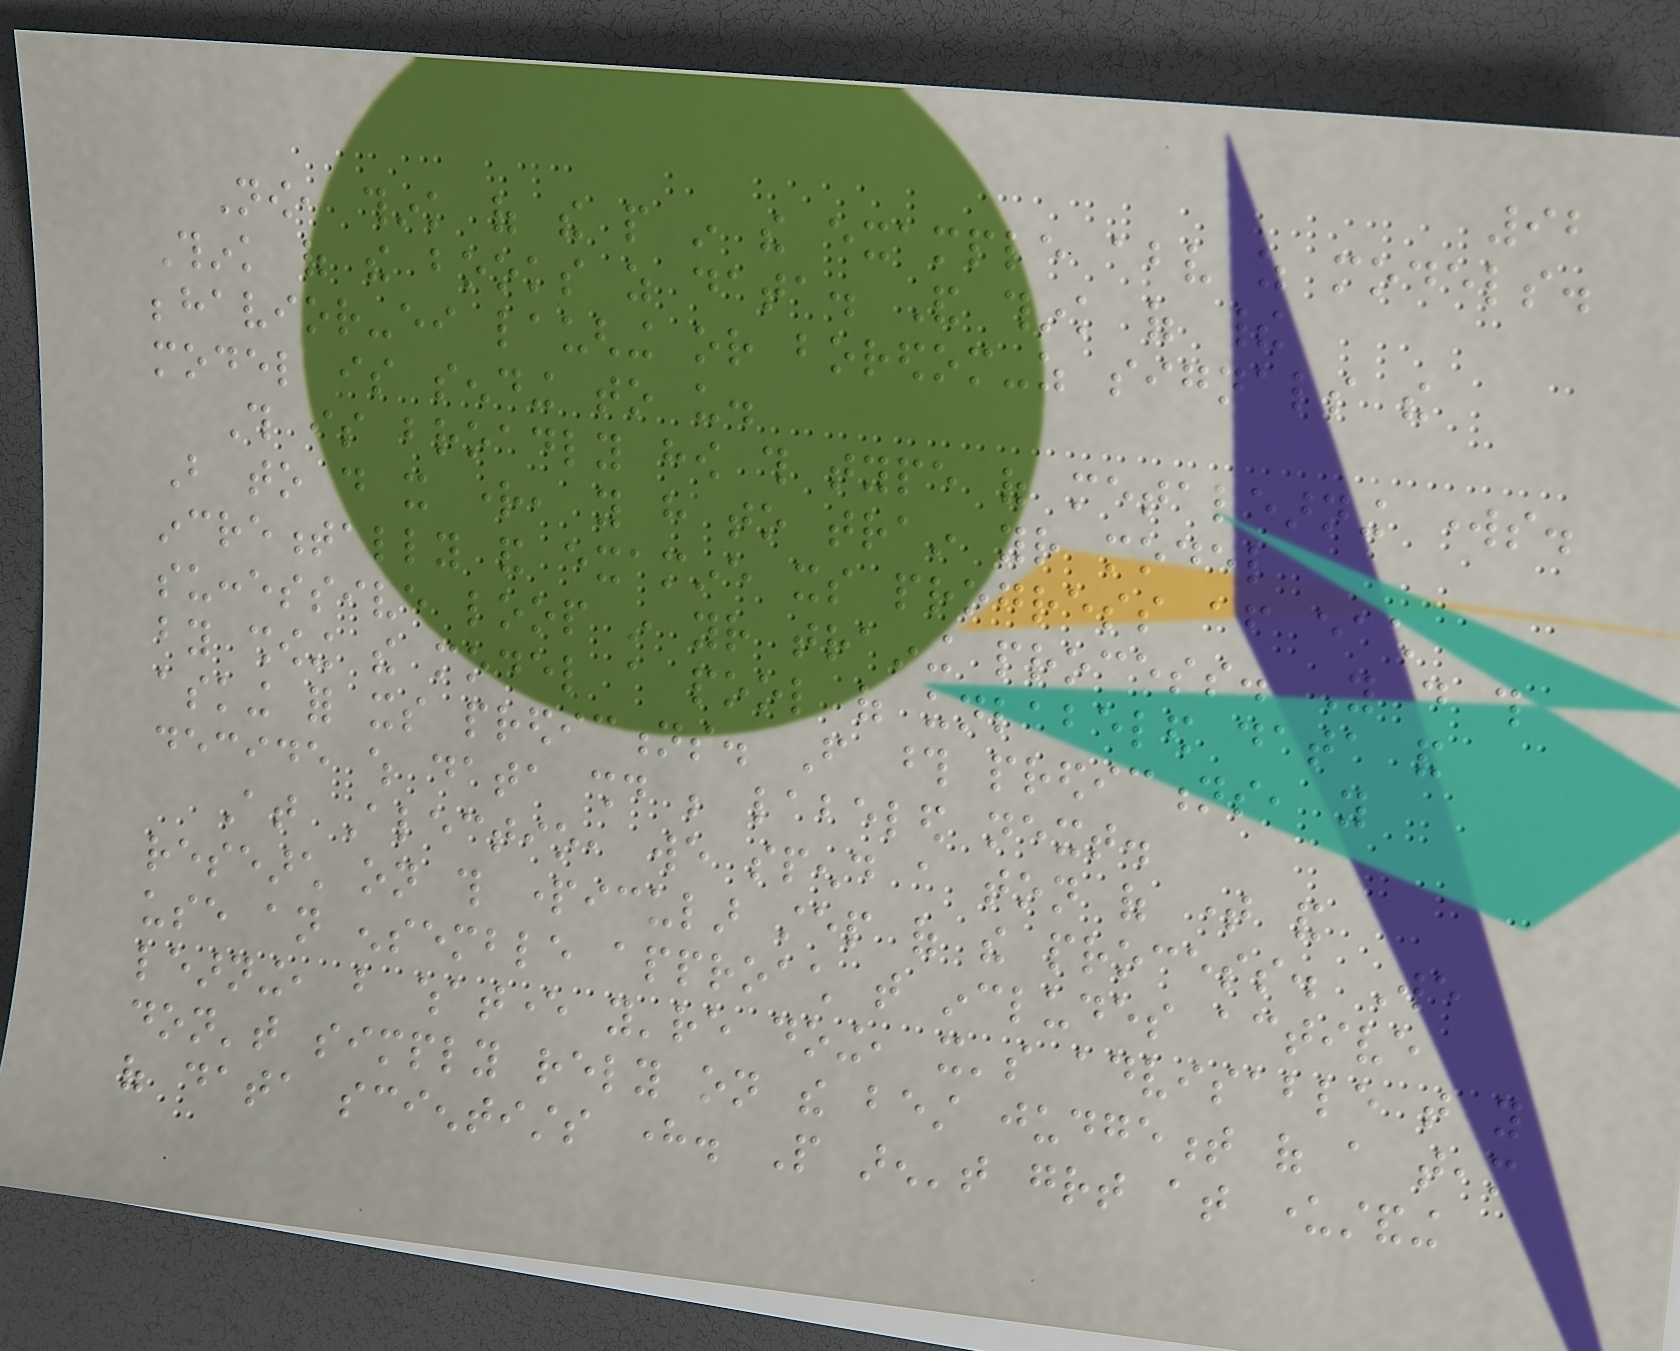92
Now, think of the people in the example above as models.
Think of the books as data. And think of their
behavior-either laughing or boredom-as signals the
model is sending to us.
This is broadly how this type of metalearning works.
But to do it right, you have to train your model
incrementally and examine its progress after each
successive loop in your training process. You do this
by showing the model a pool of unlabeled data and
asking for its predictions. From those predictions, you
decide which data should be labeled next.
At Alectio, we spend a ton of time and
research on this particular step of the process. We
use an ensemble approach that includes active
learning, but whatever you're doing, it's advisable that you
don't simply rely on the best judgement of a team
of data scientists here. People aren't great at understanding
